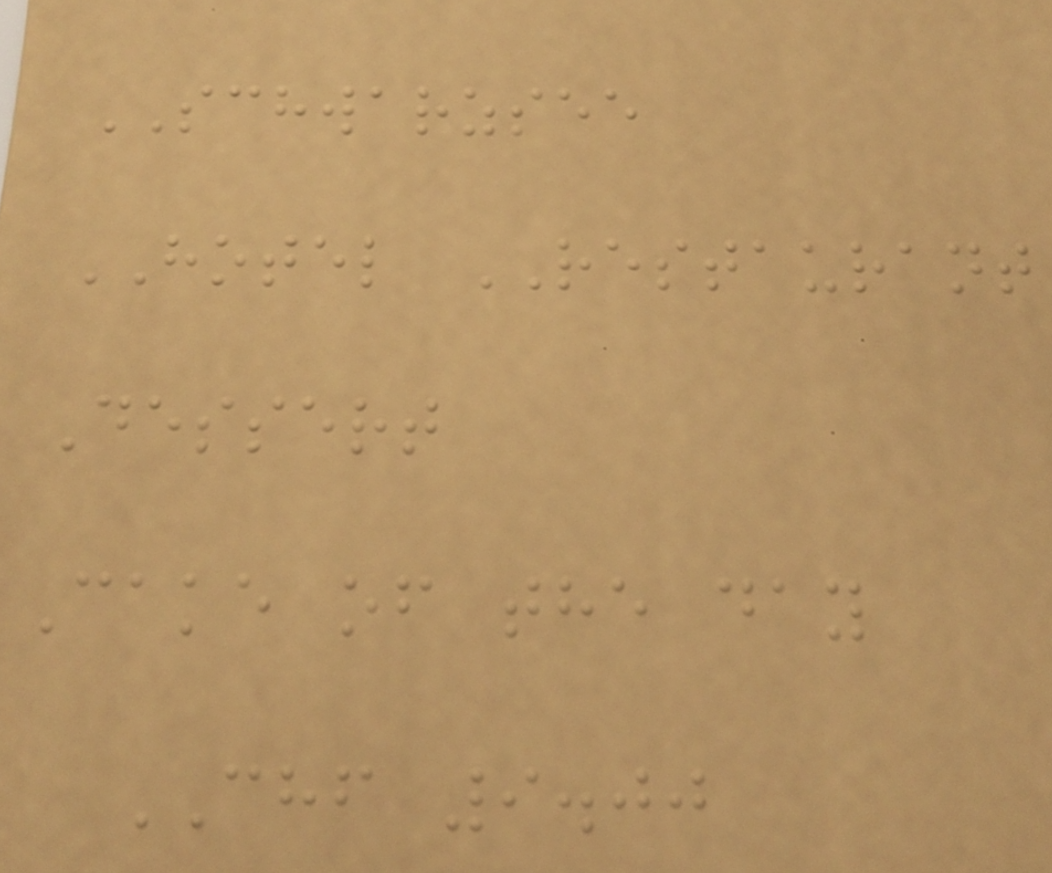SCHWARZSEE
HOTEL RESTAURANT
Dessert
Cake of the day
CHF 9.00
